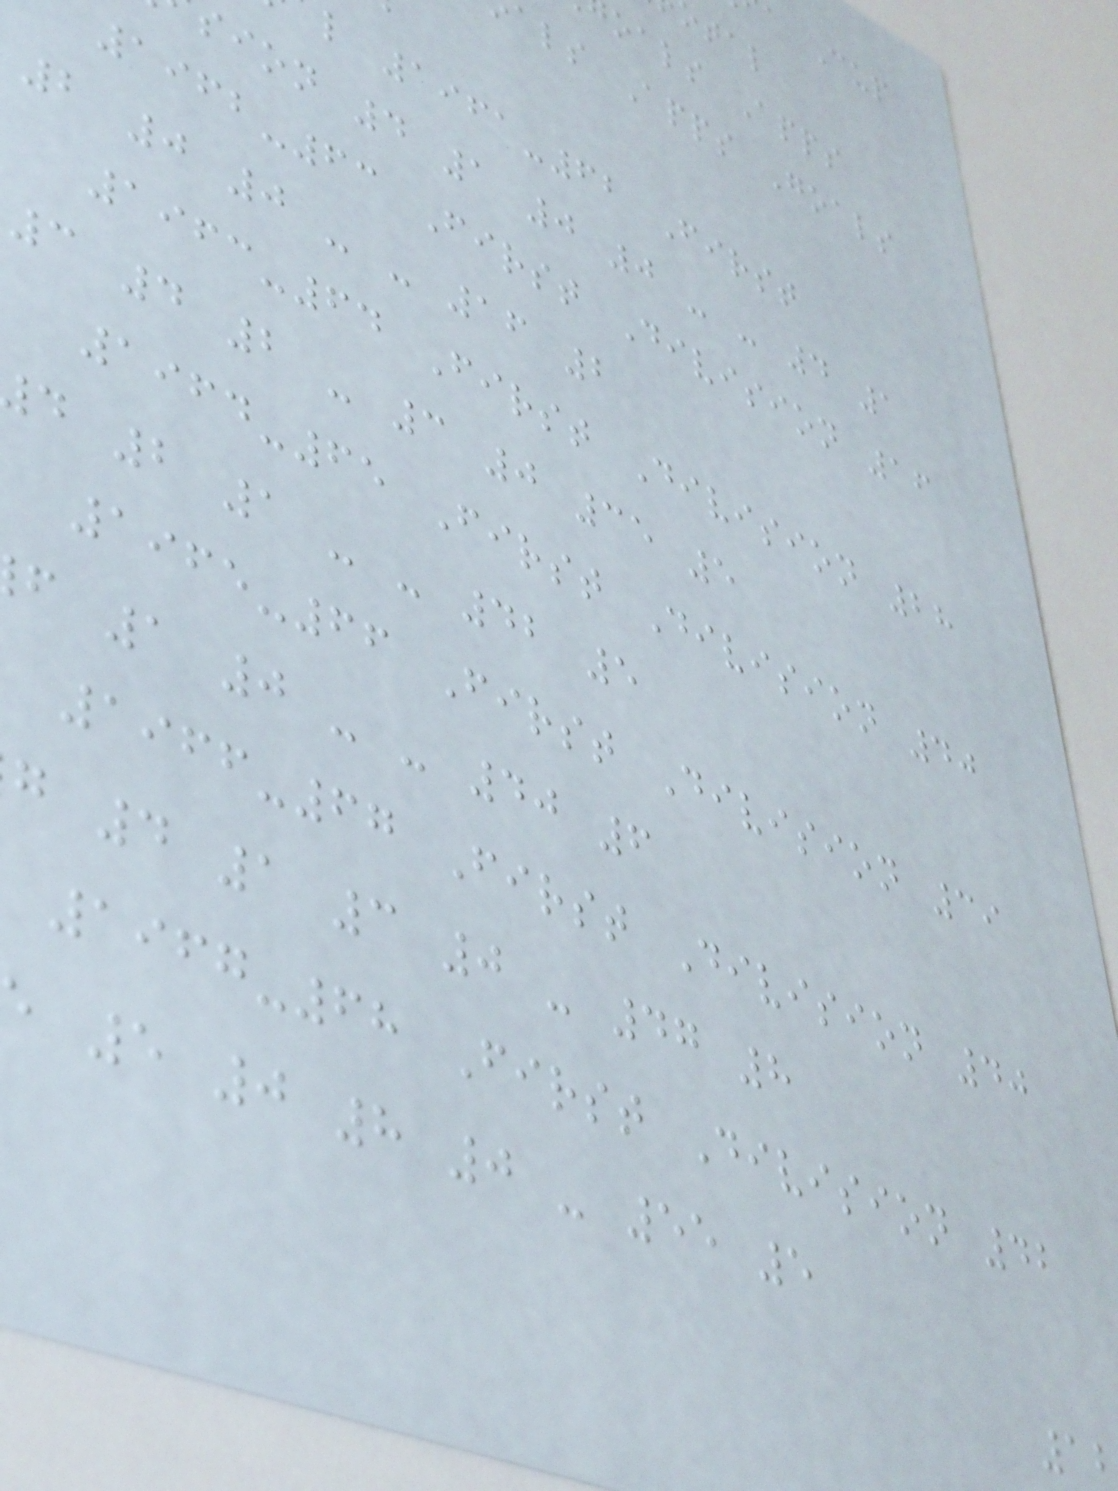oals Apps
als Apps Goals
l 1961-62 First
sion 4 1 0 0 - - 4 1
1962-63 First Division 16
2 0 0 - - 16 2
1963-64 First Division 28
3 4 2 - 3 0 35 5
1964-65 First Division 40
d 2 1 - - 42 5
1965-66 First Division 39
f 1 0 - - 40 6
1966-67 First Division 40
g 4 1 3 0 - 47 8
1967-68 First Division 42
5 0 8 0 - 55 5
